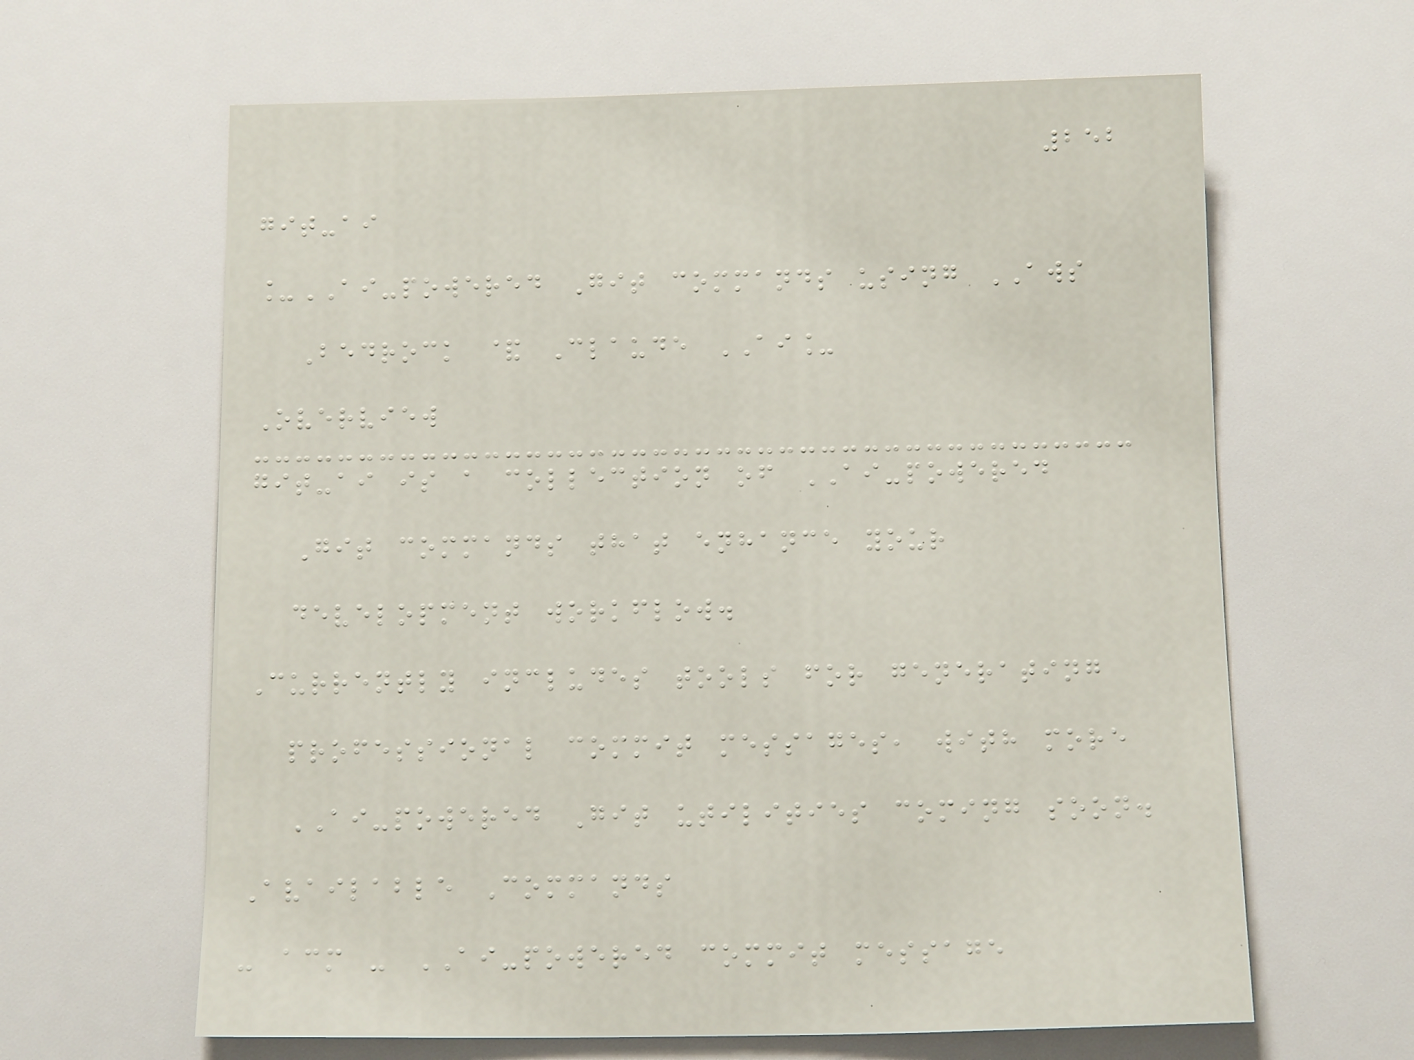252
git-ai
_AI-powered Git commands using AWS
Bedrock & Claude AI_
Overview
git-ai is a collection of AI-powered
Git commands that enhance your
development workflow.
Currently includes tools for generating
professional commit messages, with more
AI-powered Git utilities coming soon.
Available Commands
- acm - AI-powered commit message
